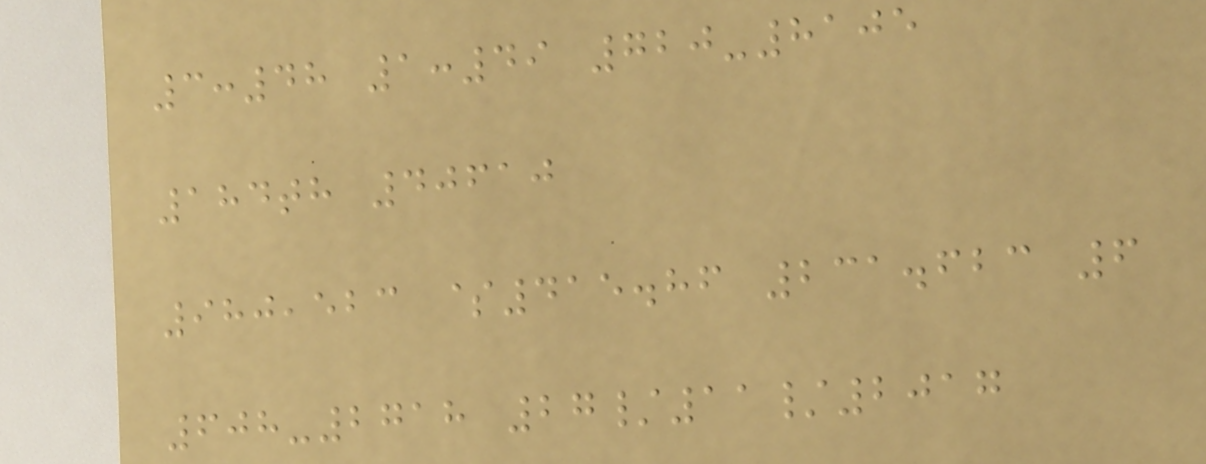3:48 1:49 720-8105
184th 40610
980,523 $415.86 231.623 6
608-2718 27/11/2017
